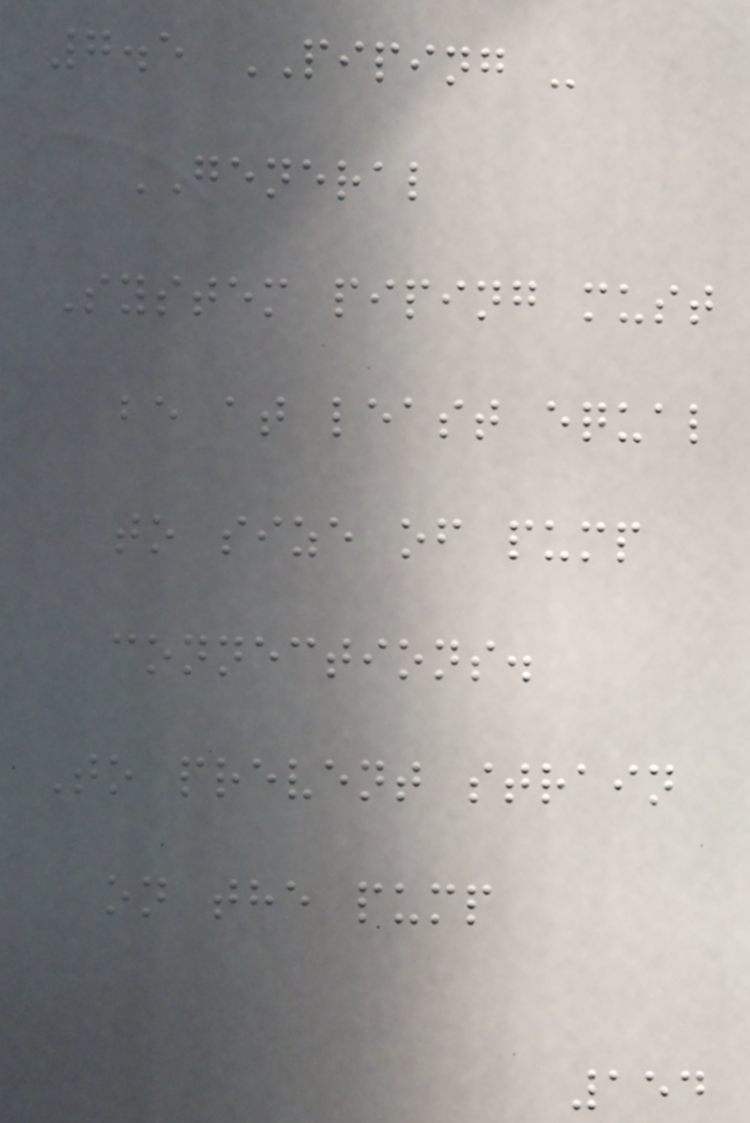7.5 PIPING -
GENERAL
System piping must
be at least equal
to size of pump
connections.
To prevent strain
on the pump
154
